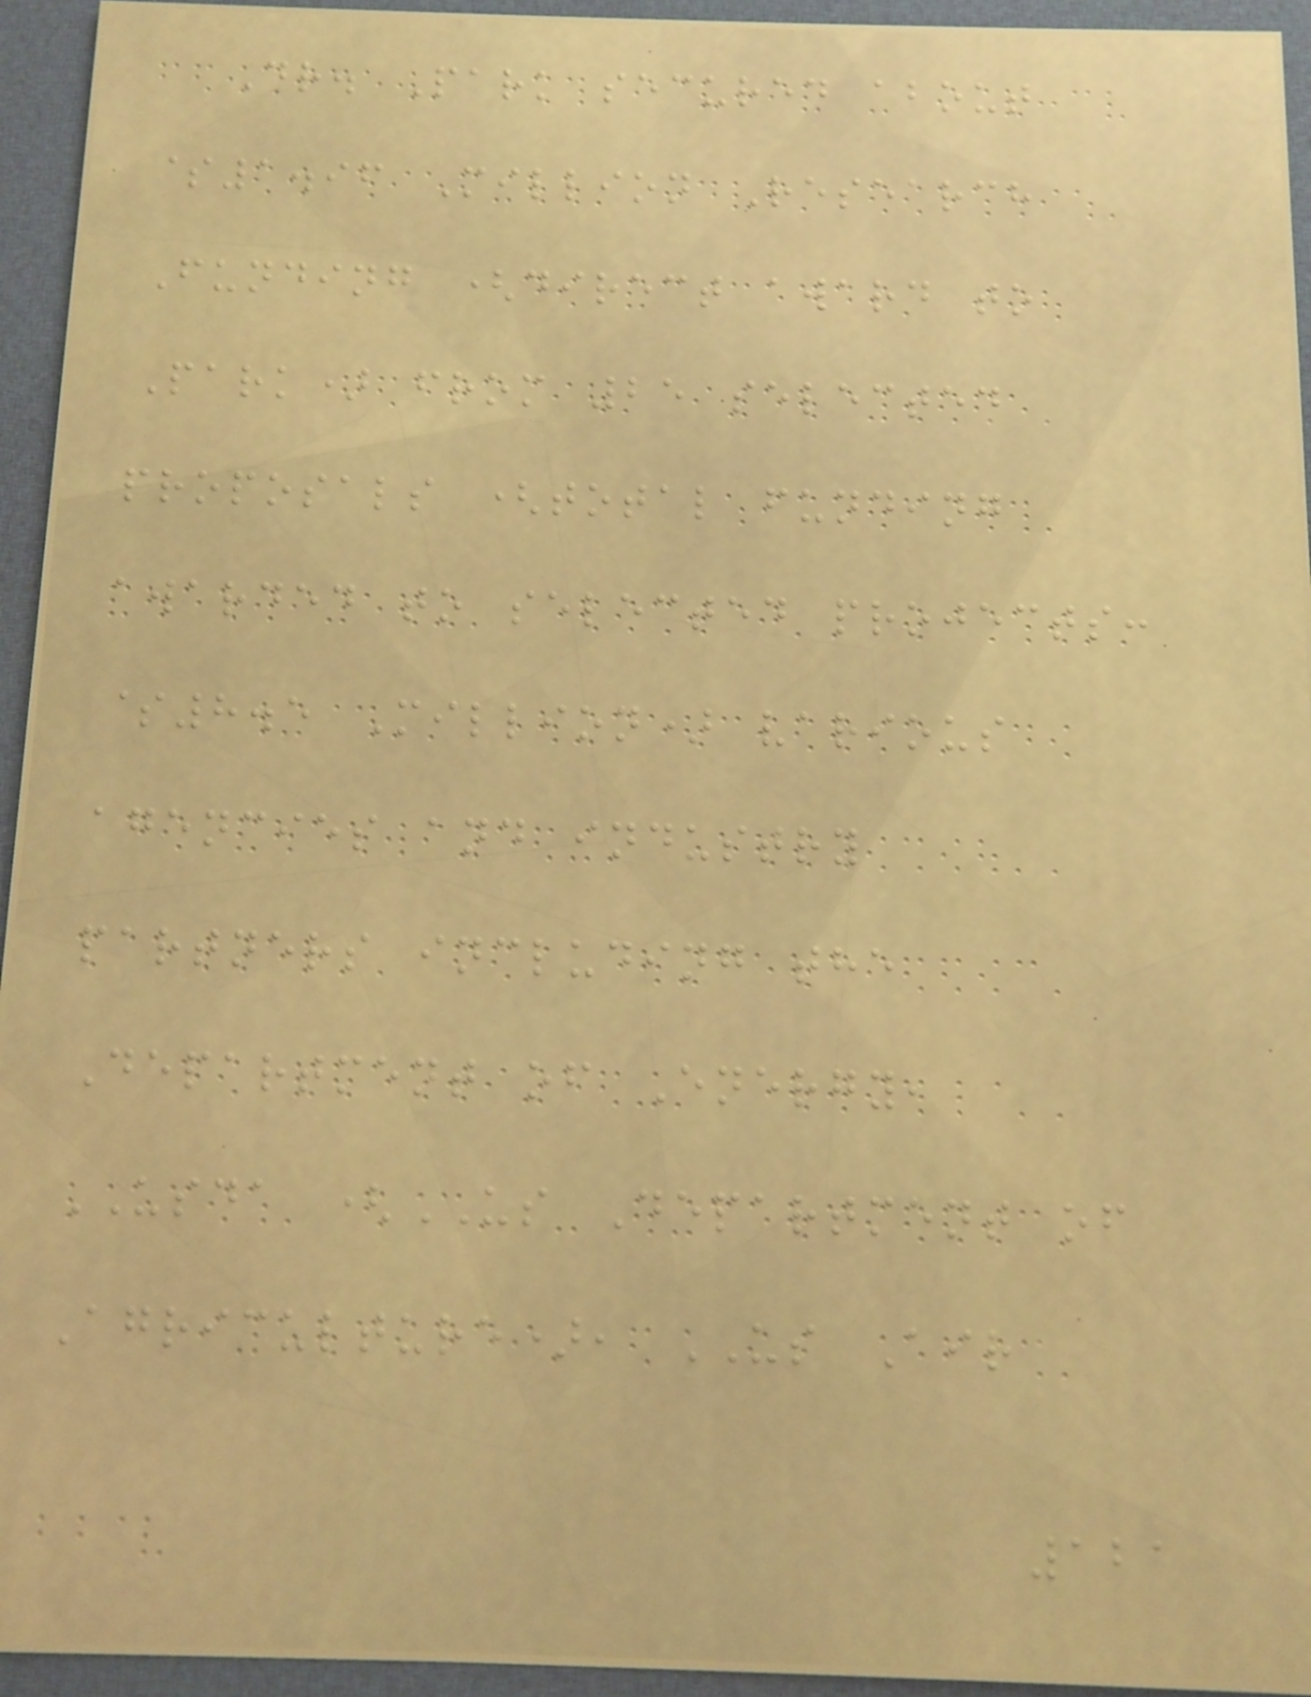Dr. Park secured about
$1.96 Million Research
Funding (direct award to
Park) from 25 selected
proposals (total funding
awarded to selected projects:
$8.5 Million) various
agencies and industry
partners including the
Department of Energy,
USDA (US Department of
Agriculture), US Air
121
